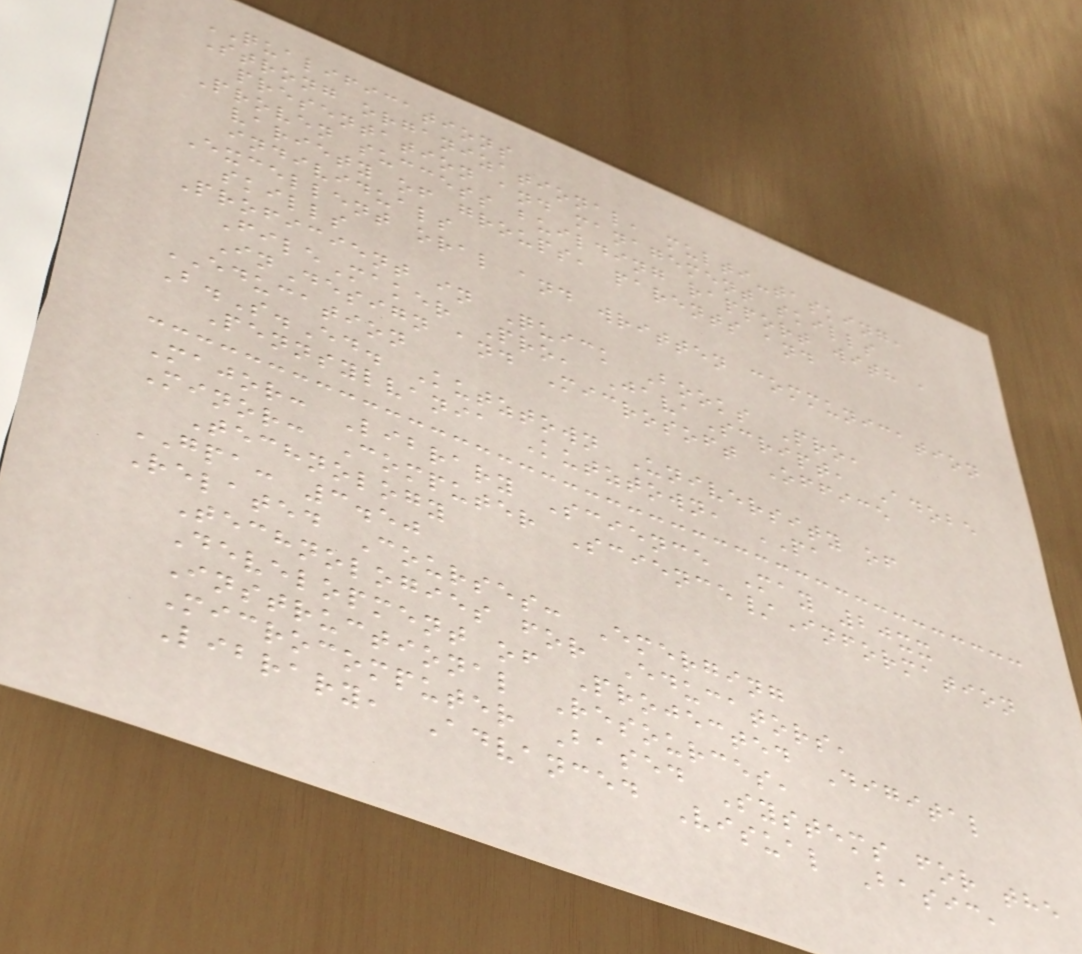QUALIFICATIONS
Strong organizational, multi-tasking,
presentation and management skills
Proven success building rapport with a
variety of groups, parents and
individuals
Excellent oral and written communication
skills
Proficient in Quick Books Pro,
FileMaker Pro, JavaScript, Adobe
InDesign and Microsoft Office
EDUCATION
B.S.Ed. Kutztown University of
Pennsylvania Kutztown, PA
Major: Library Science May 20xx
Minor: Computer Science/Information
Technology
GPA: 3.50
Related Courses: Emerging
Technologies for Educators,
Development of Projected Digital
Instructional Resources,
Microcomputer Based Systems for the
Library, Advanced Visual Basic,
